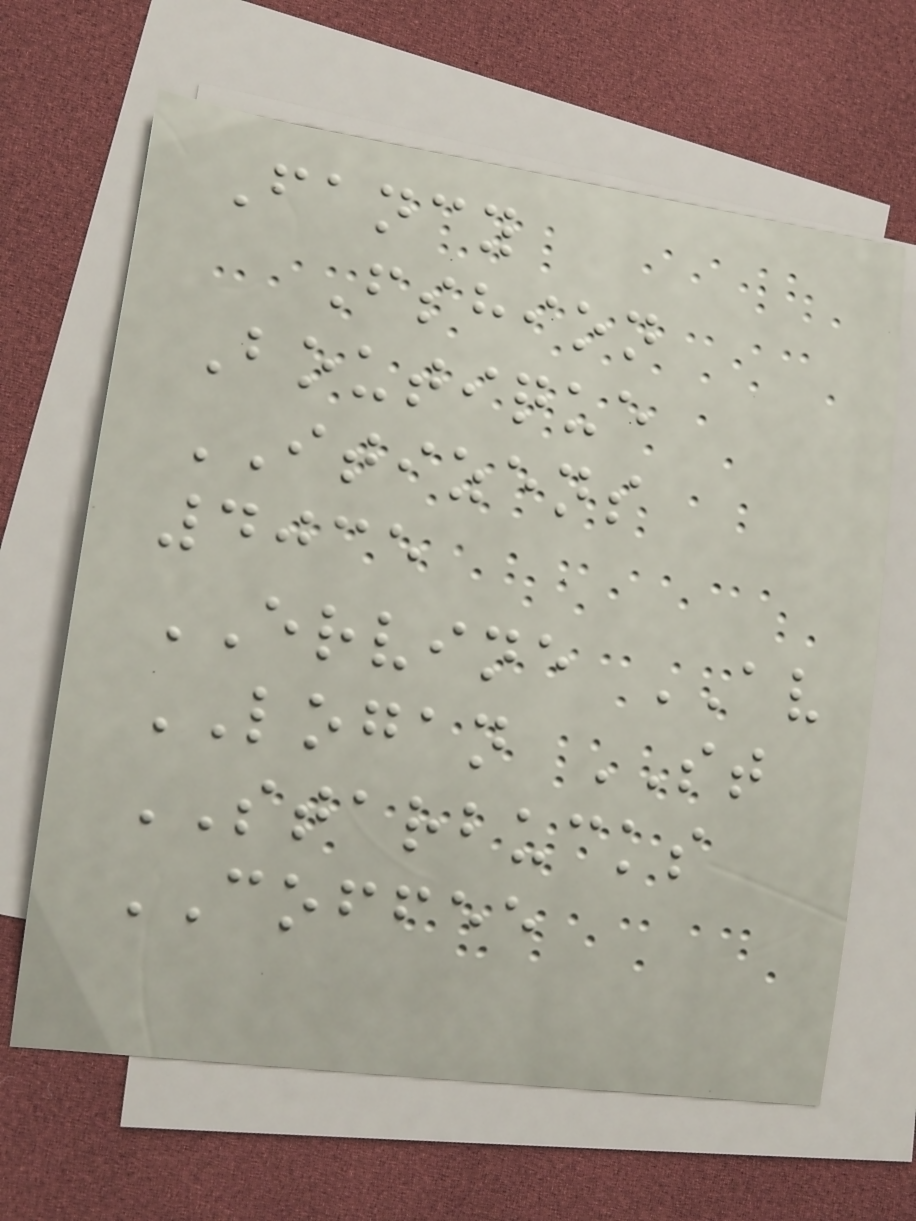Fancy
Fshion
Boutique
ITIZENS
4035
ERVINE AV
LOGAN ST
STARBUCKS
COFFEE
